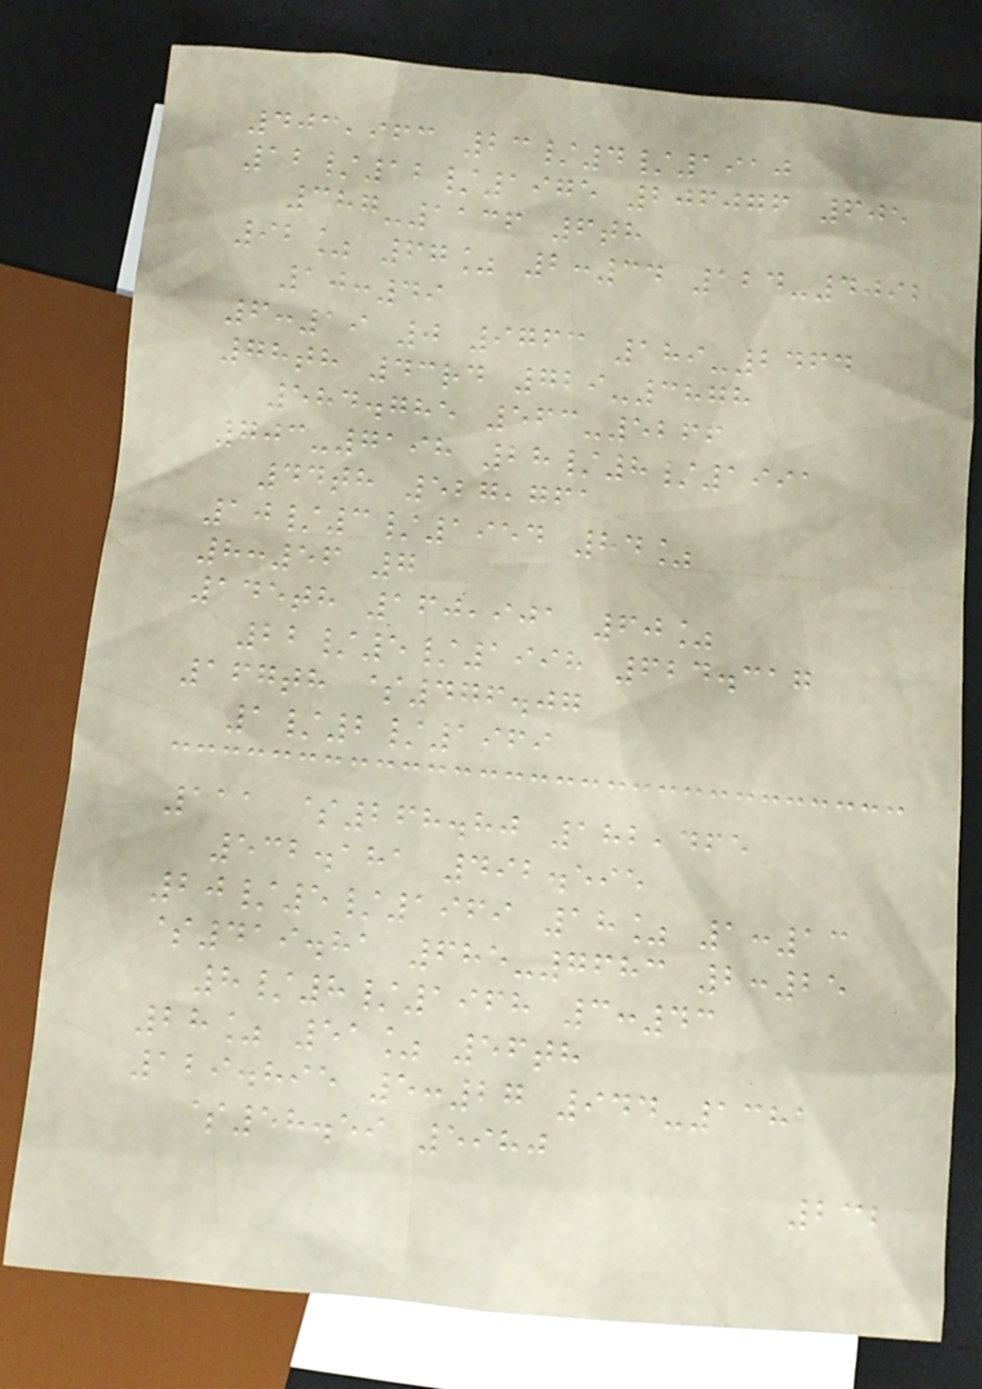403,963 23/4/1910
12/12/1975 206076 605
387-1136 6th
92% 67% 2:34 124-4092
10:49
6:19 0 9763 189-2464
78th 43rd 729-3878
584.785 563-5266
703-7198 28/8/1991
44th 527,761
10/3/1954 84%
8:56 7
145th 160,901 60%
22/5/1998 624.317
167th $476.07
1/2/1969
111 $268.80 182,465
532.181 492.595
20/5/1969 18% 1:13
$419.81 685-7683 2:25
8/8/1968 3:43
28% 51% 56th
129.895 5:27 944-1381
$58.59 5980
232
